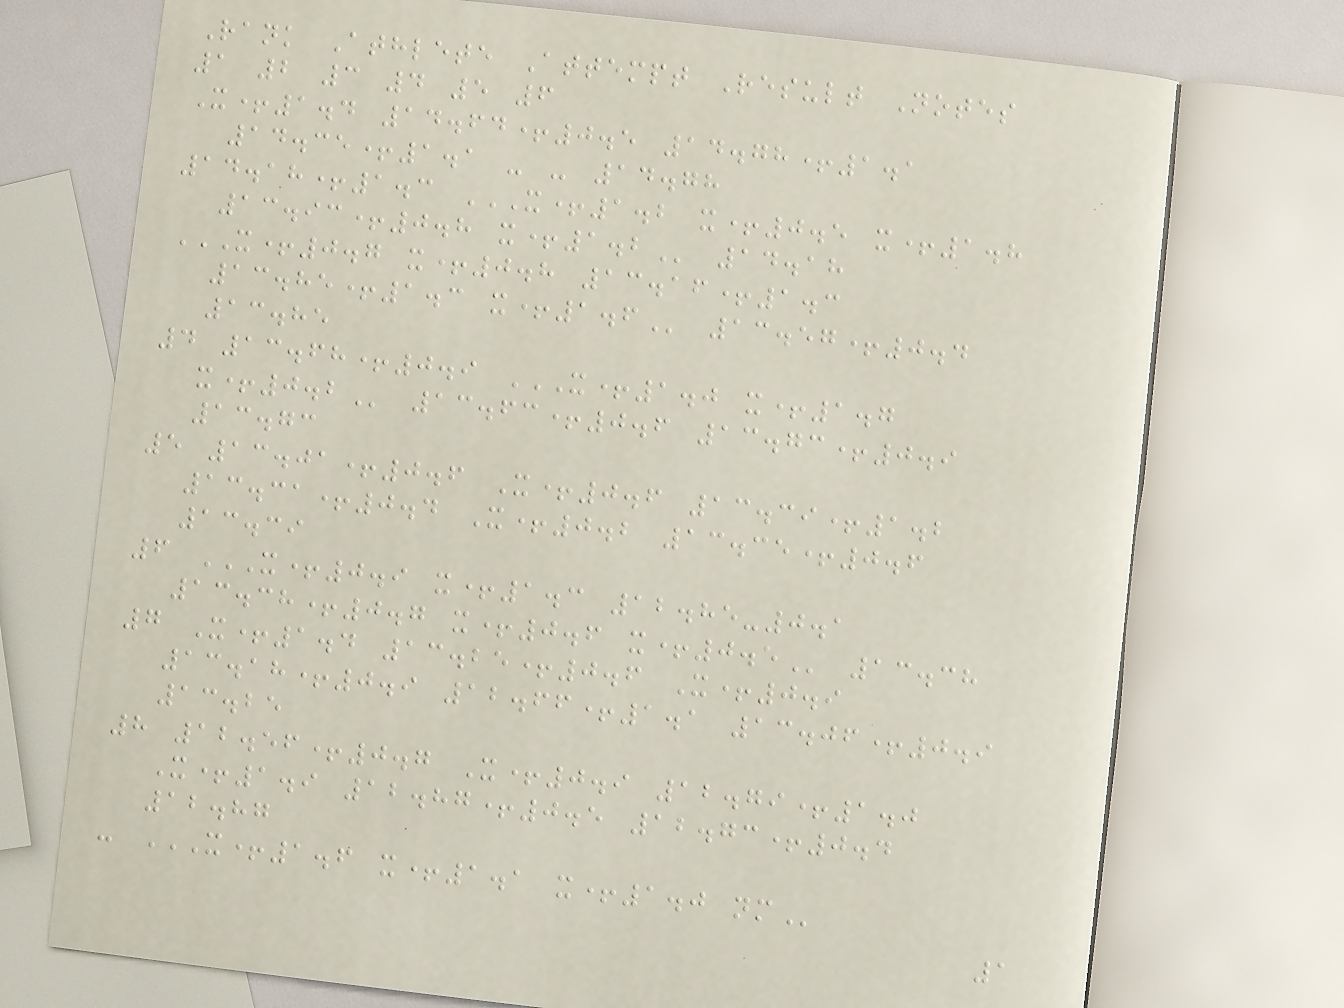Rank Athlete Attempt Result Notes
1 2 3 4 5 6
X+1.4 14.64+0.5 14.78+1.1
14.35+1.1 - - 14.78
14.18+1.3 X+1.2 X+0.5 X+1.8
13.93+0.8 X+1.2 14.18
X+0.7 X+0.8 13.16+1.3
13.85+1.3 X+1.6 13.57+0.4
13.85
4 13.68+0.9 X+1.0 X+1.7
X+0.2 13.63+0.6 13.73+0.9
13.73
5 13.01+0.6 X+0.6 13.39+1.2
13.31+0.4 X+0.2 13.35+0.6
13.39
6 X+0.9 X+1.3 12.85-0.1
13.38+0.7 X+0.6 X+0.5 13.38
7 X+1.4 13.25+0.6 X+0.9
13.18+0.9 12.66+1.1 13.06+0.9
13.25
8 12.56+0.7 X+0.9 12.79+1.0
X+1.9 12.87+0.5 12.73+0.4
12.87
- X+1.6 X+1.1 X+1.0 NM
1
